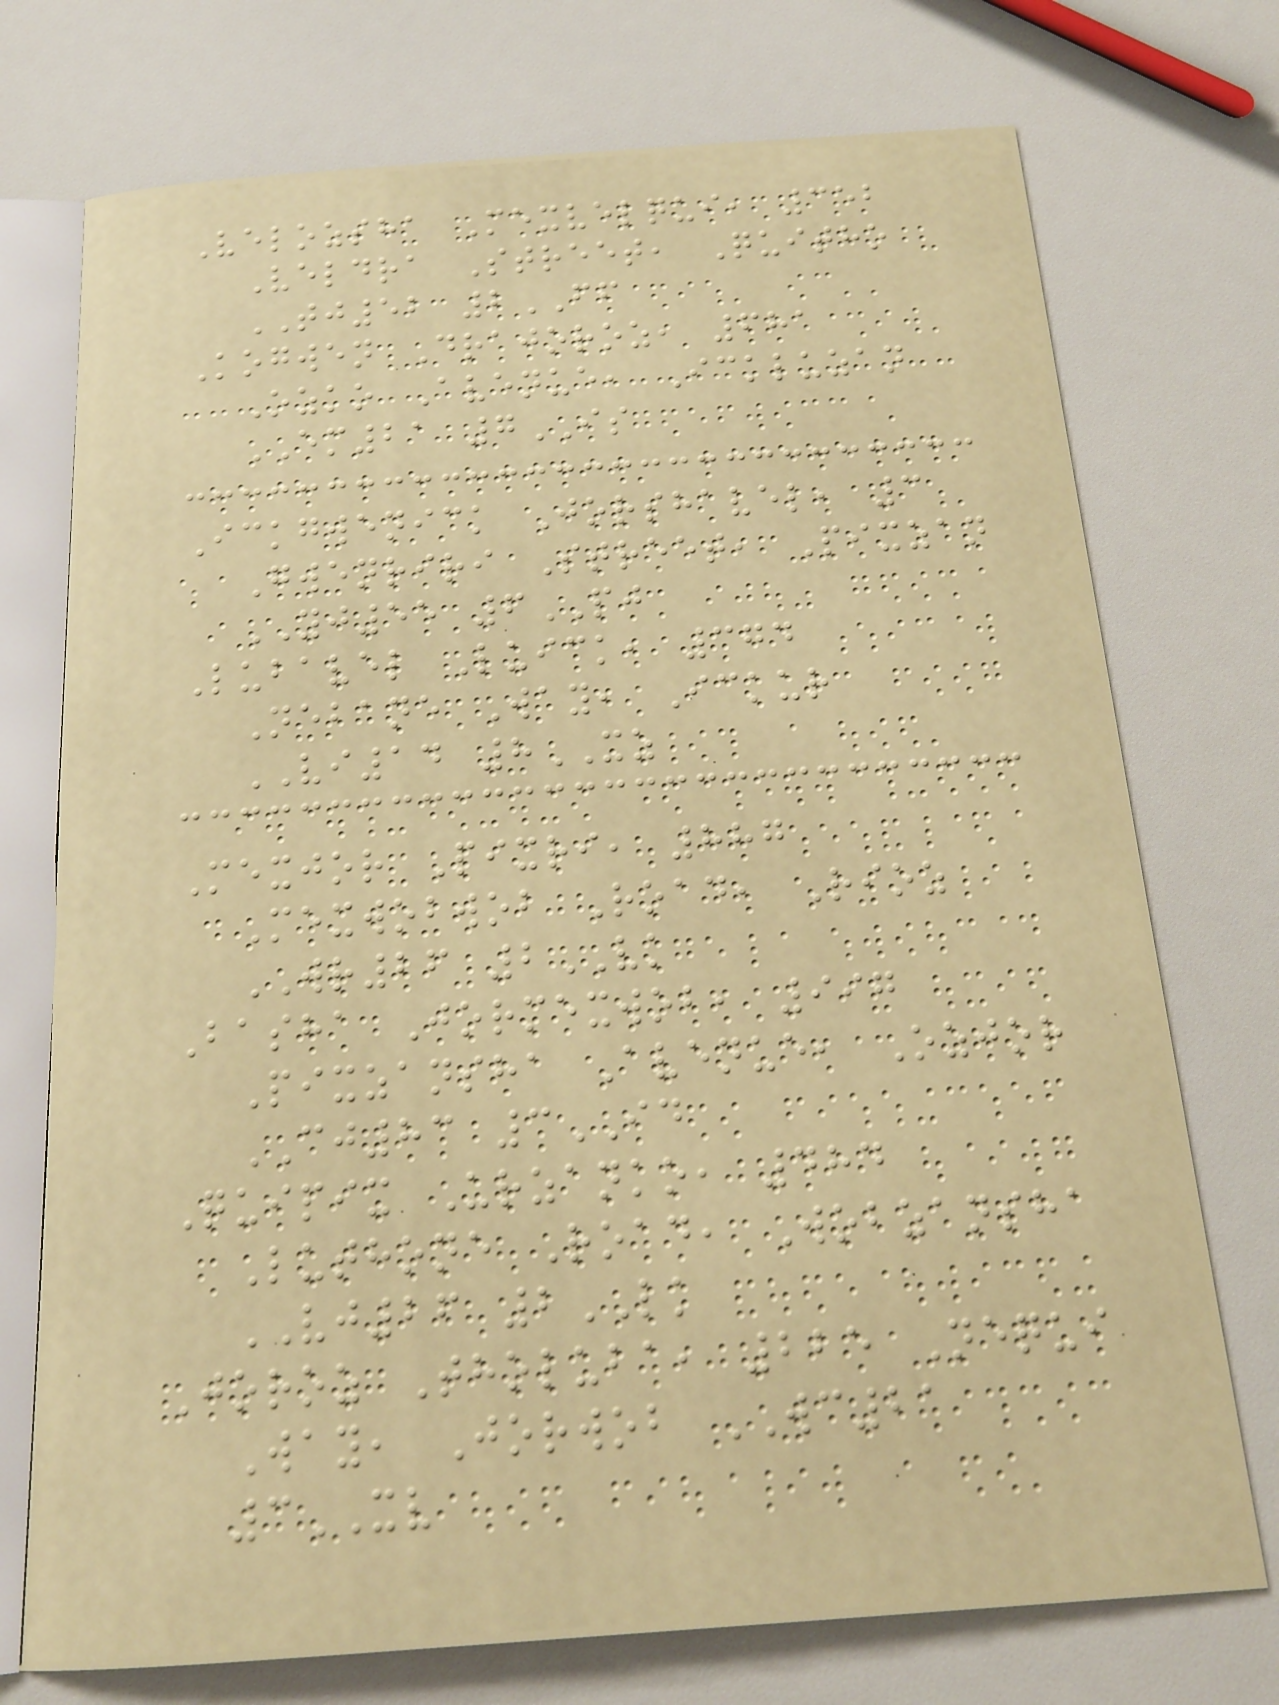Velozsha Mexvelqui, 352
Veldra Street, Quitho
TJ52 2FF
Kogwen Drajoroz, 681
Ozko Avenue, Ickluzan
EM21 7IS
Ickgwenick Jorshavel, 3
Gwenriri Street, Pixzan
YJ55 6PJ
Lubavel Luick, 374
Nebane Way, Ickur
VI14 8XZ
Mexjor Pixri, 887
Mexwobwob Road, Rioz
WR26 2VK
Basha Jormexwob, 997
Pixzansha Avenue, Ozjor
CJ83 3ID
Quipix Urzanko, 484
Luthone Road, Wobzansha
VJ26 2LK
Joroz Tholuba, 225 Nequi
Way, Jorwob WC21
3XV
